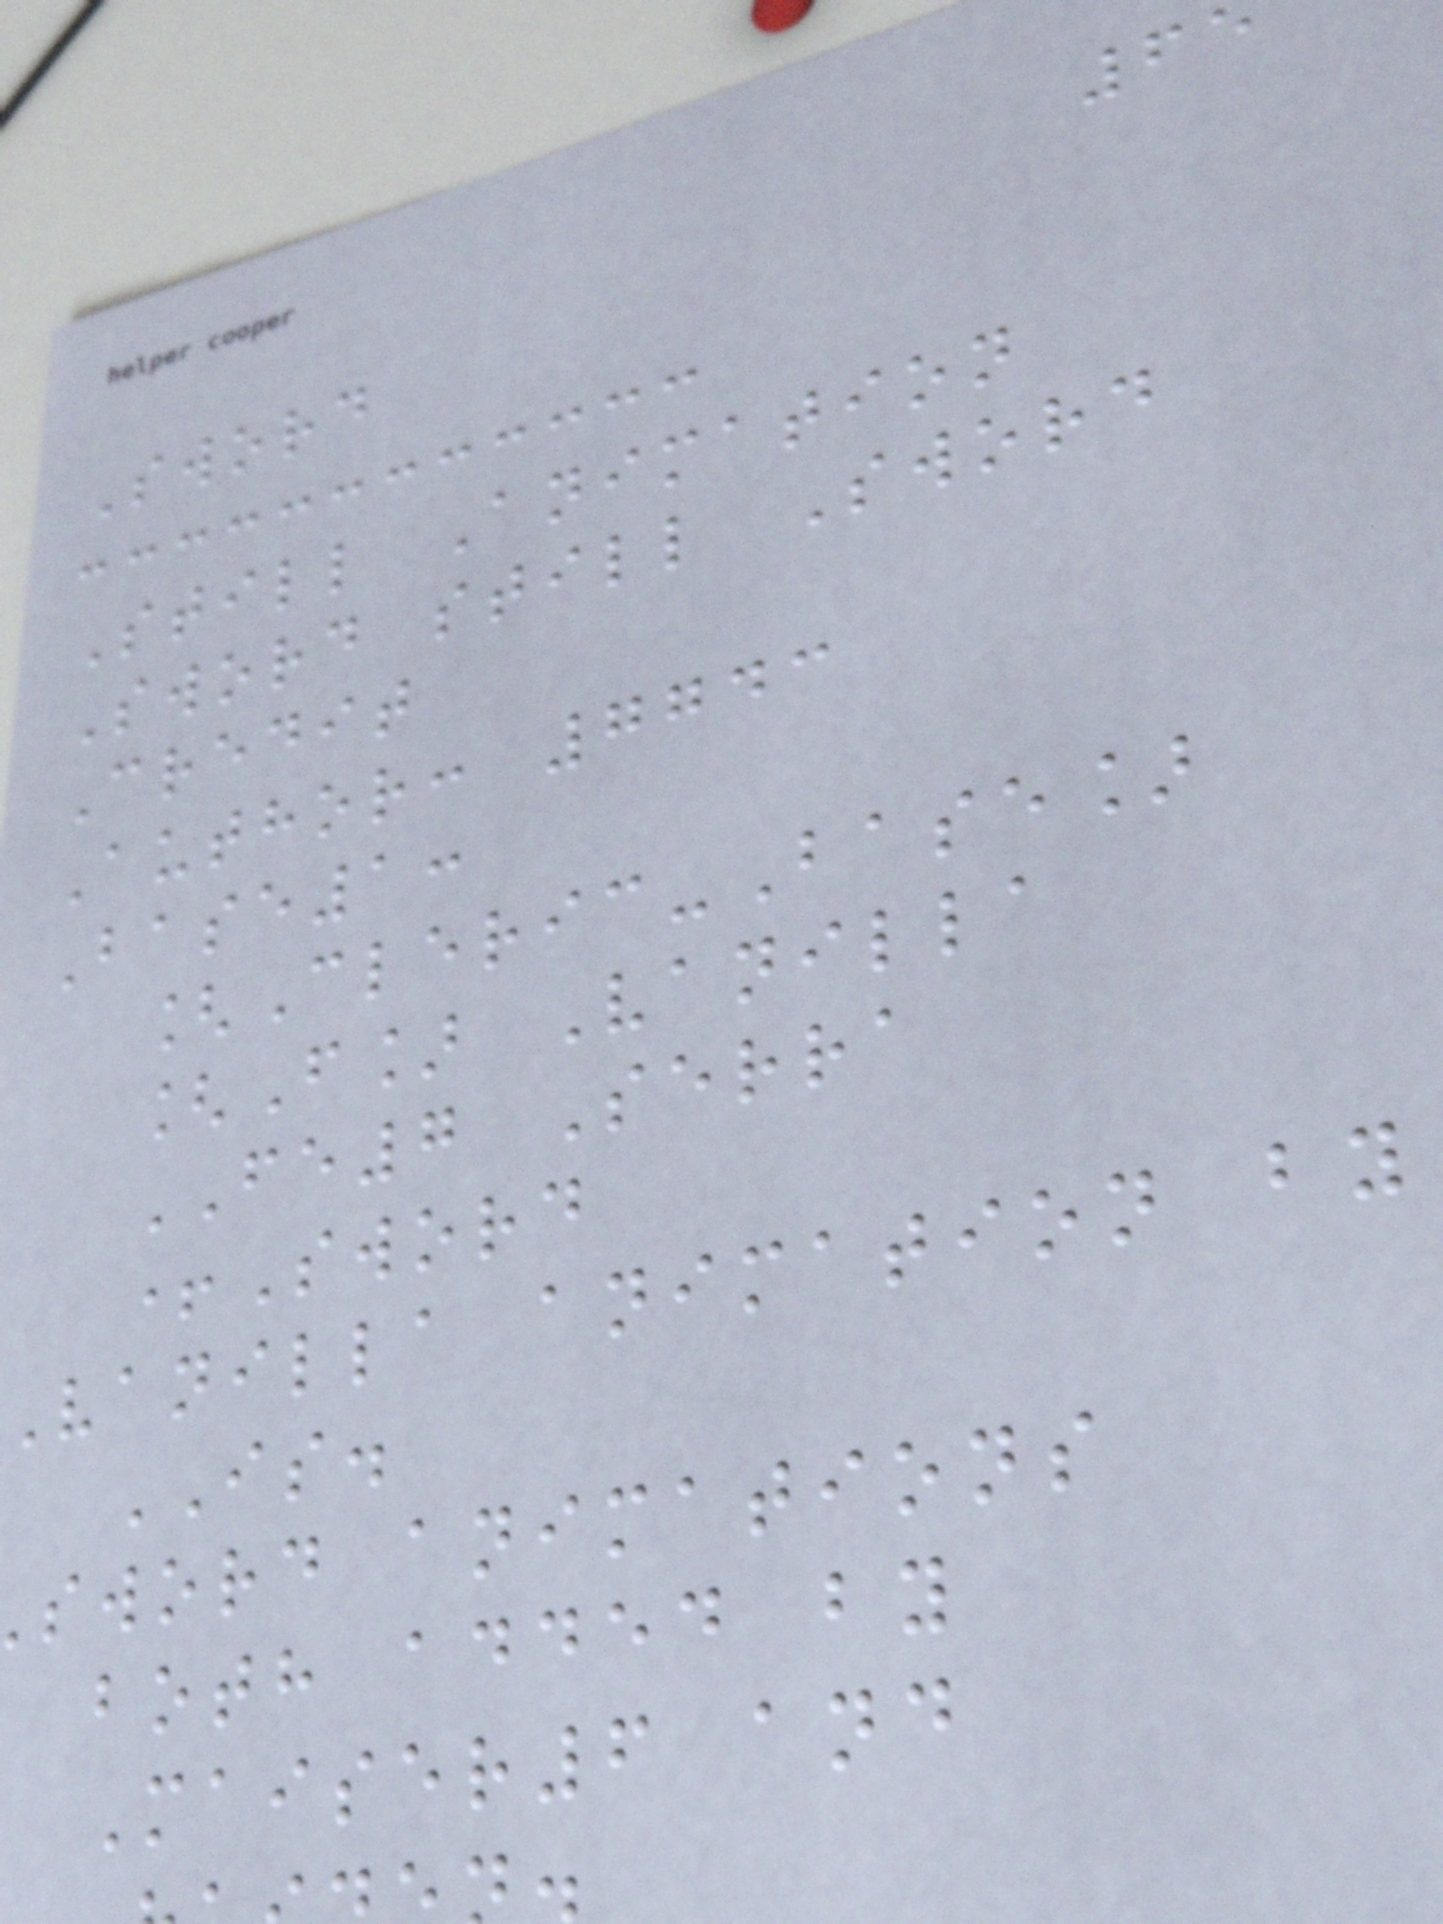Sword
Still Animation
Sword still Sword
Credit
Author: 7743
Base1:
[Cleric-Base]
[F] Vanilla
FE7 Serra
+Sword
Vanilla animation by
IS.
sword animations
both added by
Maiser6 and
